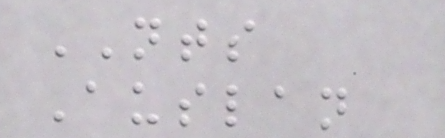NTS
Auslan
